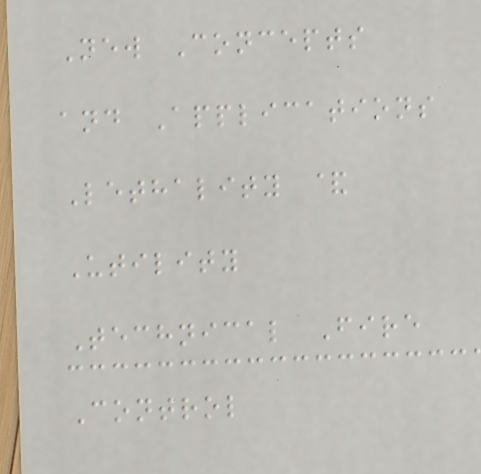New Concepts
and Applications
Lethality &
Utility
Technical Fire
Control
